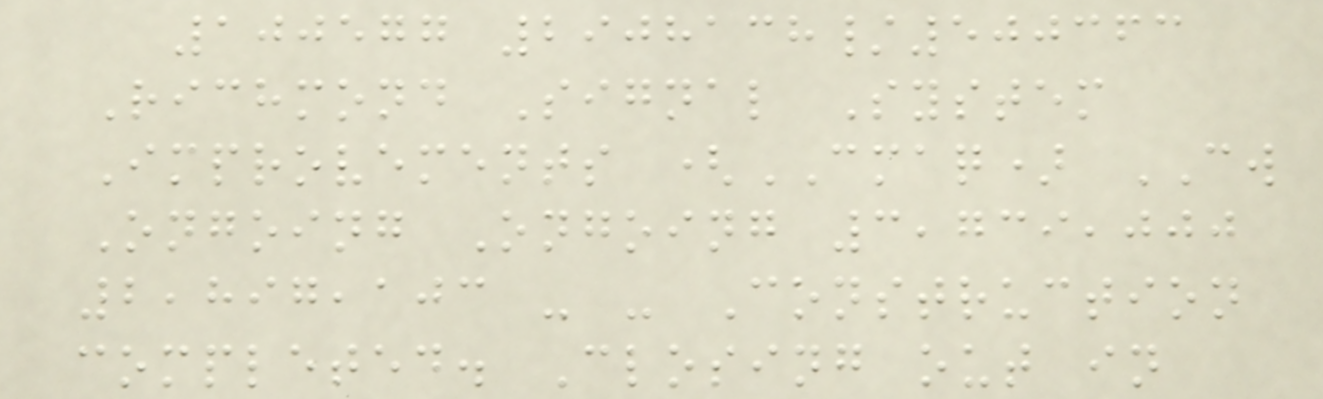100577 2908138/500363
Richmond Signal System
Improvements (CMAQ) CW
Ongoing Ongoing 3,739,000
2,897,103 - - Construction
completed. Closing out in
